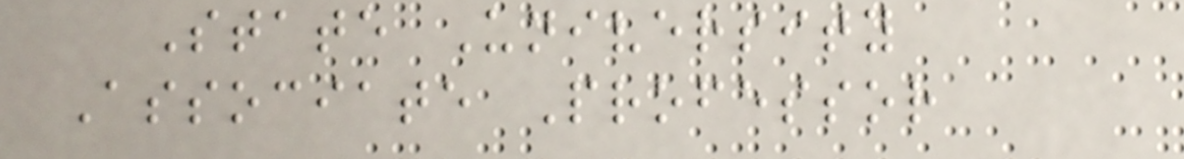State University
Associate Professor
